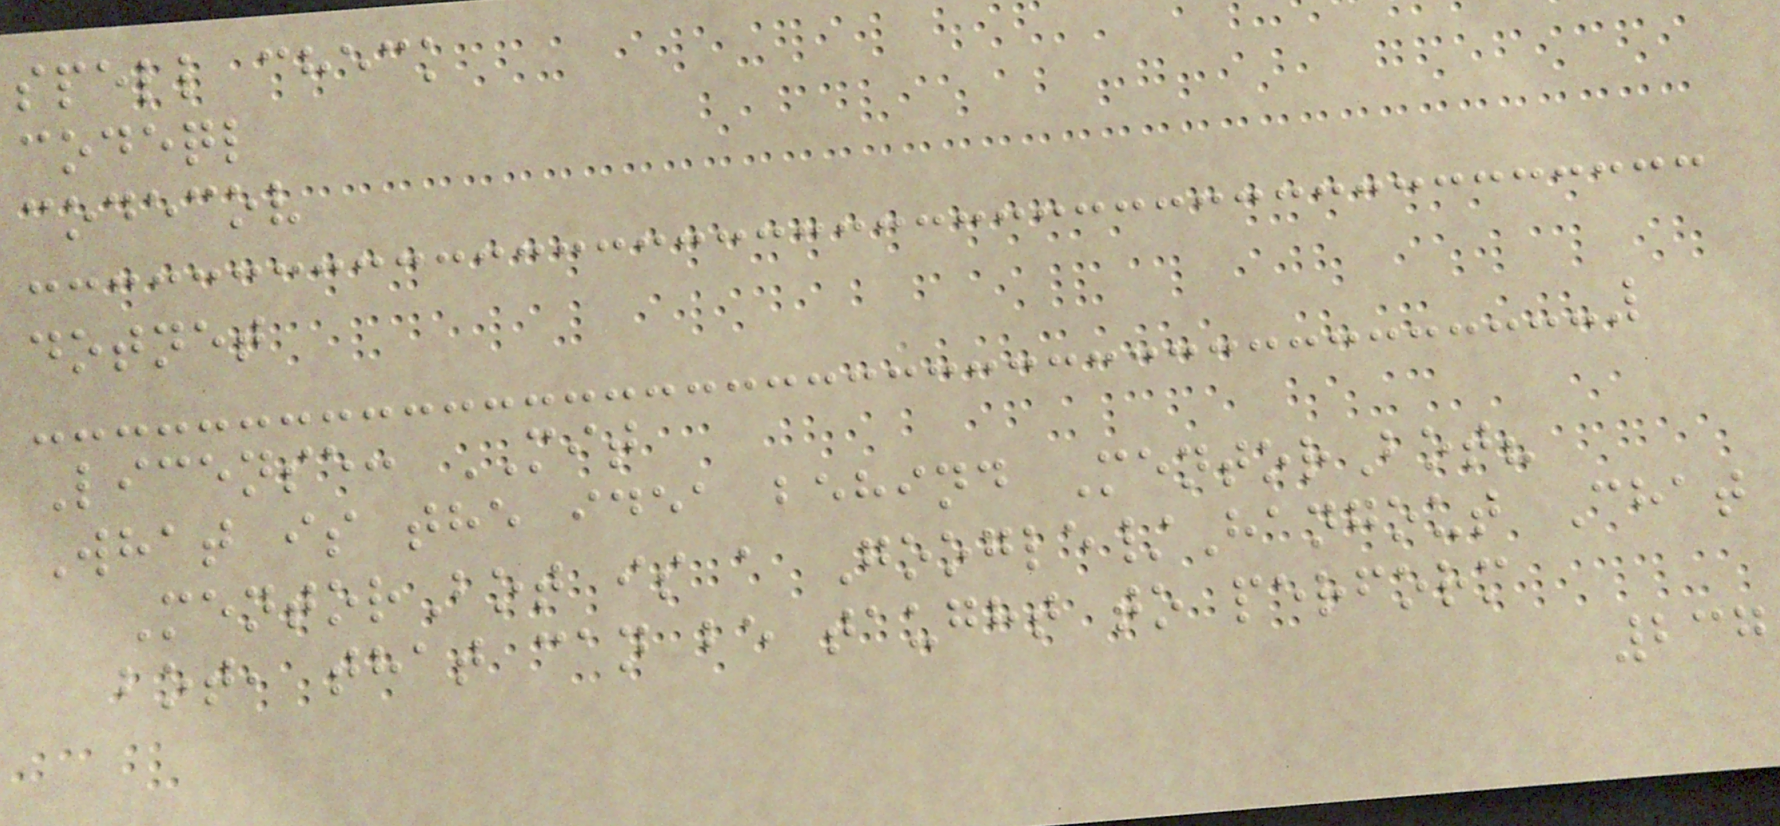spell check
codeql
codecov
dotnet
License: MIT
What is the idea behind MentorBot?
MentorBot is a Google/Hangout Chat
bot, that can be taught to perform
237
